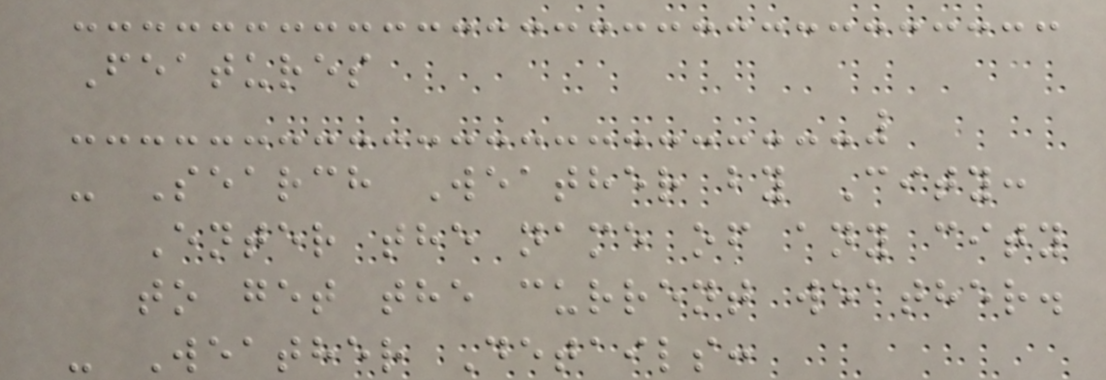Features
- Search Weather by City:
Enter the name of any city
to get the current weather.
- Weather Details:
